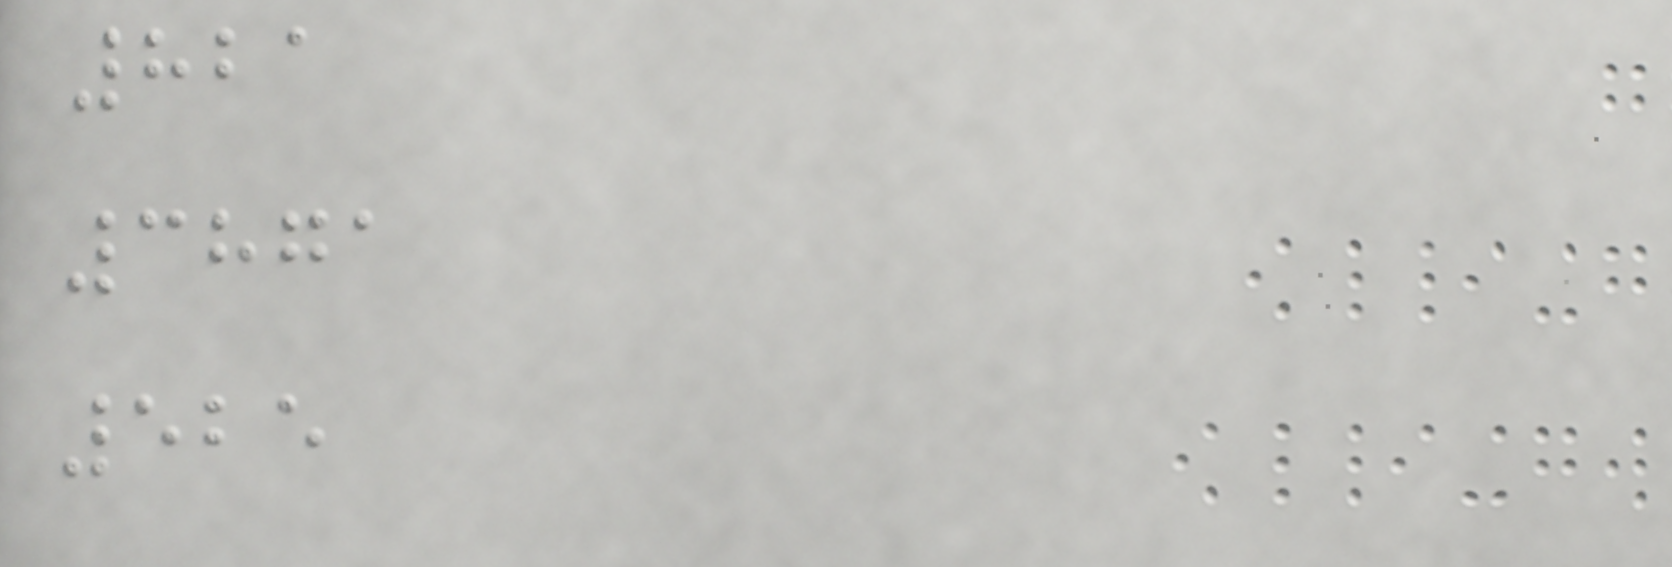821
3871
525
